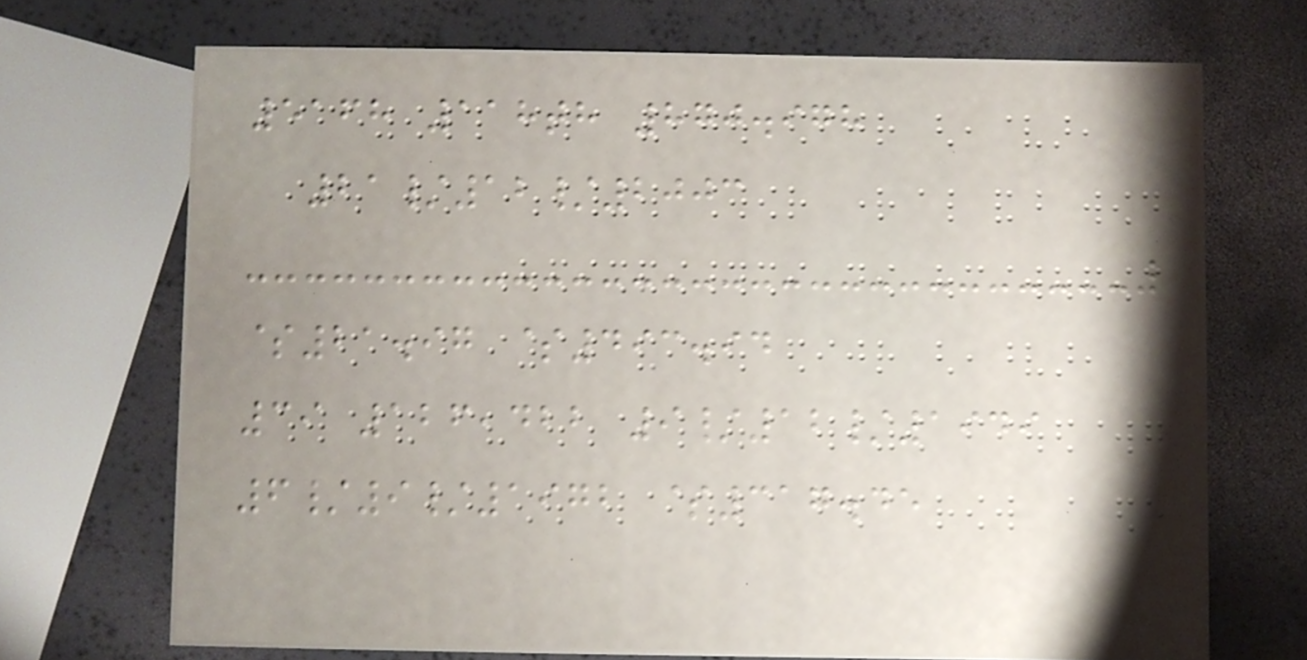5168 118th 870.978
21/12/2003
$21.97 $493.94
39 126,422 9/12/1949
6/9/1972 $317.45
